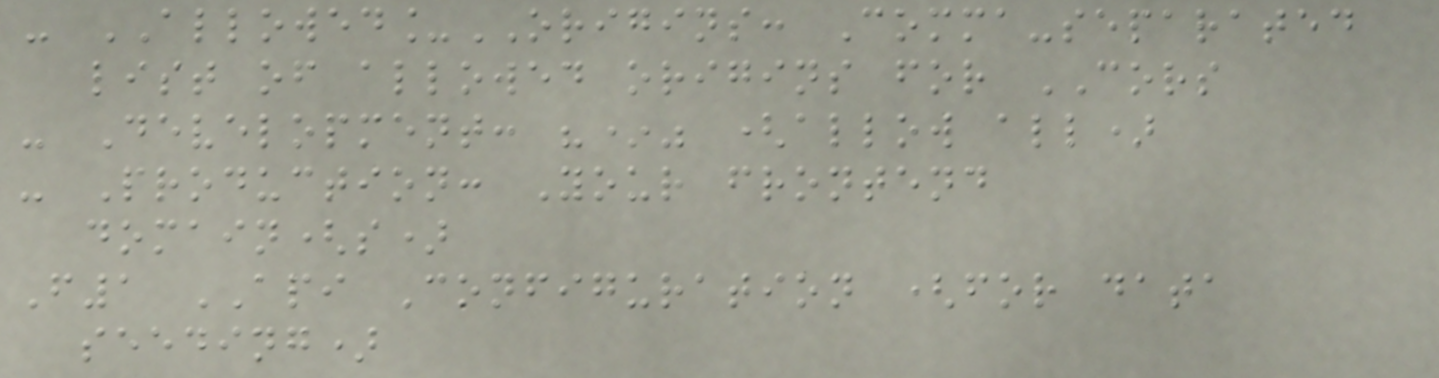- ALLOWED_ORIGINS: Comma-separated
list of allowed origins for CORS
- Development: "*" (allow all)
- Production: Your frontend
domain(s)
F1 API Configuration (for data
seeding)
